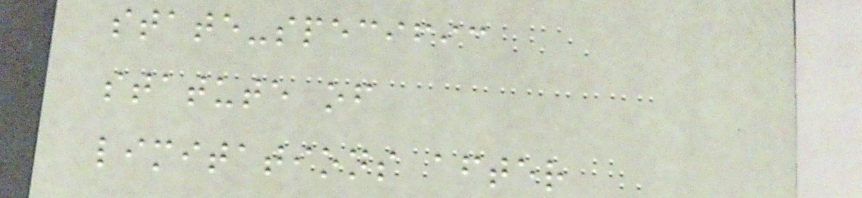state-specific
statute of
limitations after
